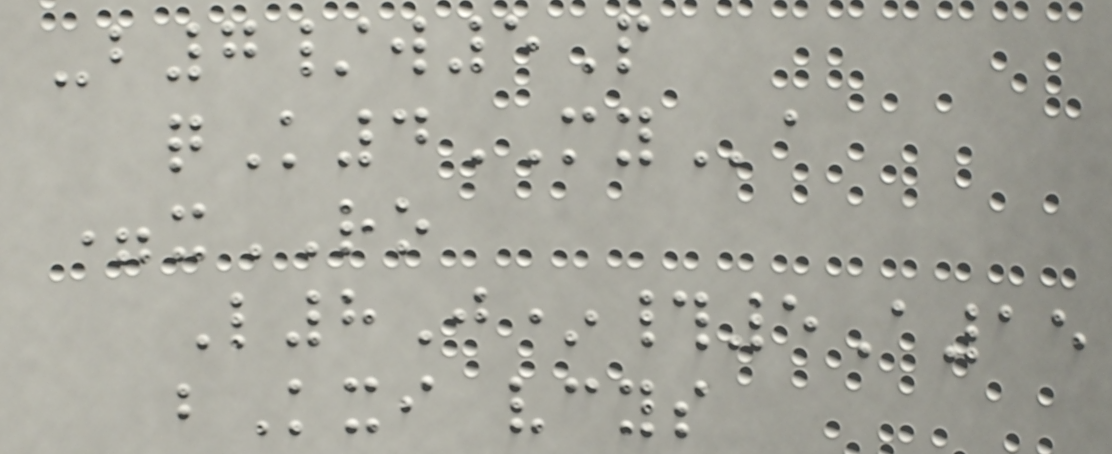-b7/w5P
qK4MYa
=xRO
L8J*#5A15
bKxi vcys
